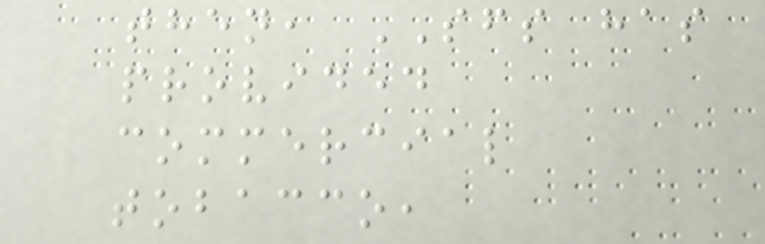then, SFS has
provided
commercial
tobacco,
